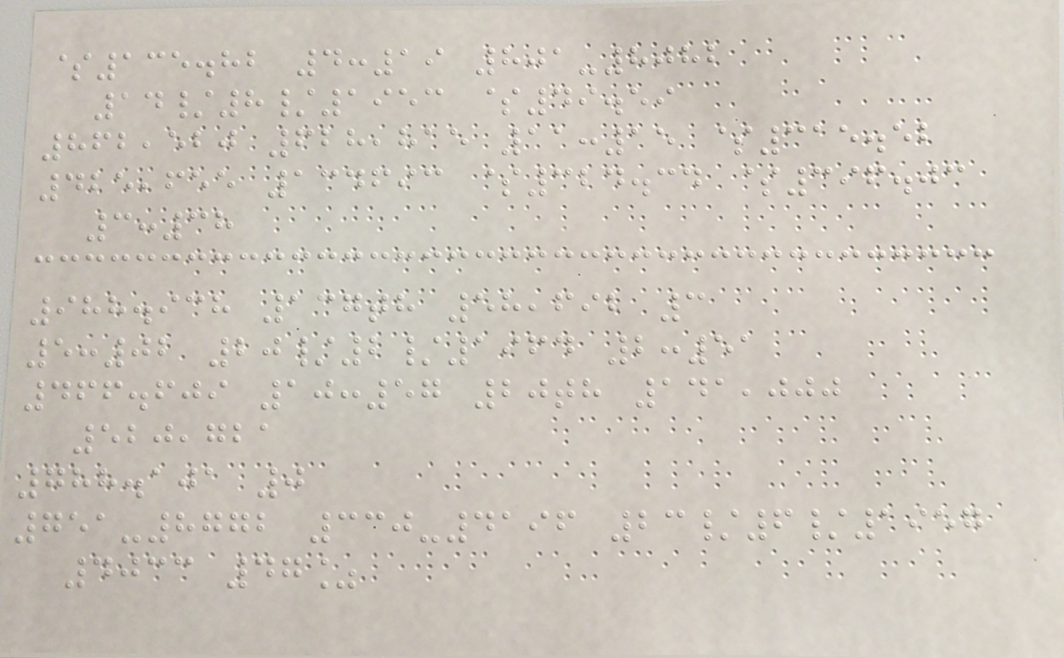$135.82 4:19 801-8082
14/8/1953 $49.59
862,520 628,815 11:15 $315.52
425,655 134693 $324.34 $396.03
3:38
988.938 137th 58,692 3
5:02 20/2/1964 2:51
466.609 10:57 20th 141,000
520,721
788.101 0
751-8772 330-4196 23/6/1957
4033 47%
